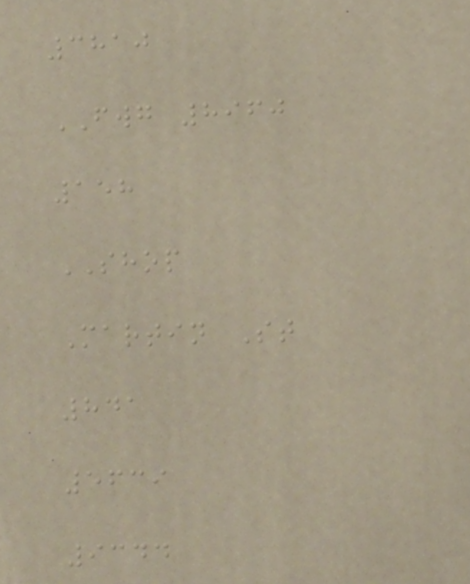3810
FWG 8960
158
SHOP
Martin St
841
5639
9344
